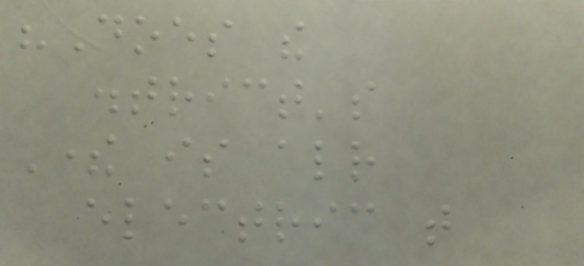"Does the
district's
There is already
electric that
